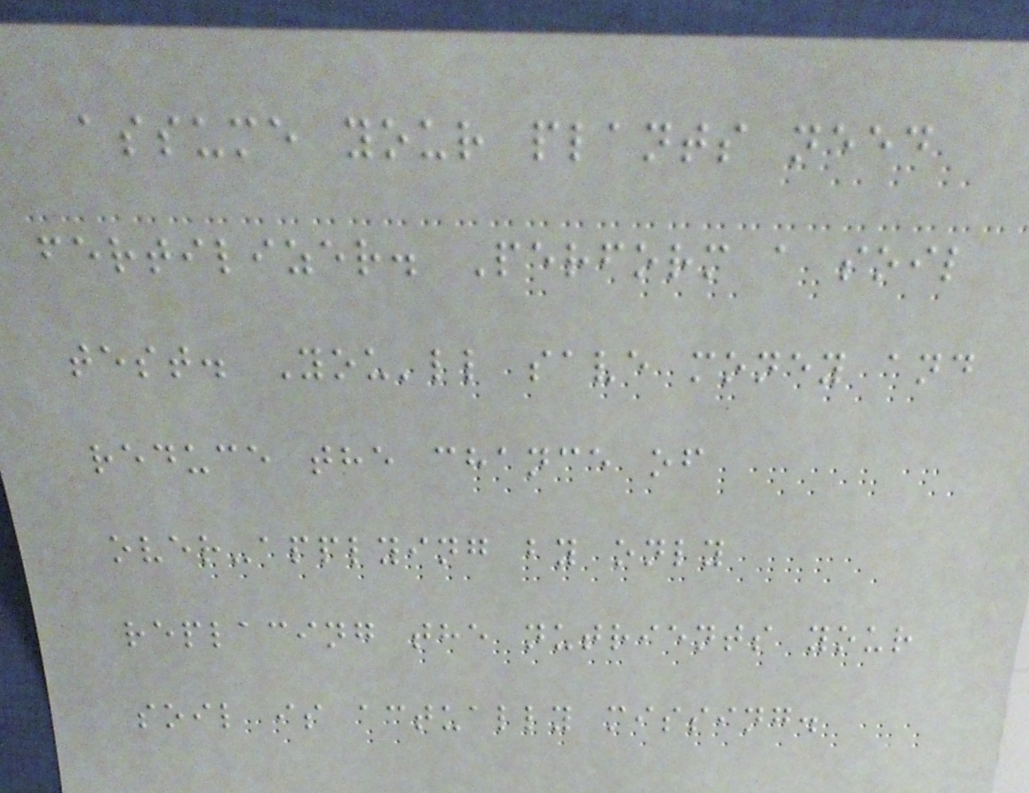assume your plants need
fertilizer. Perform a soil
test. You'll save money and
reduce the chance of
over-applying by only
replacing the nutrients your
soil is actually missing.
